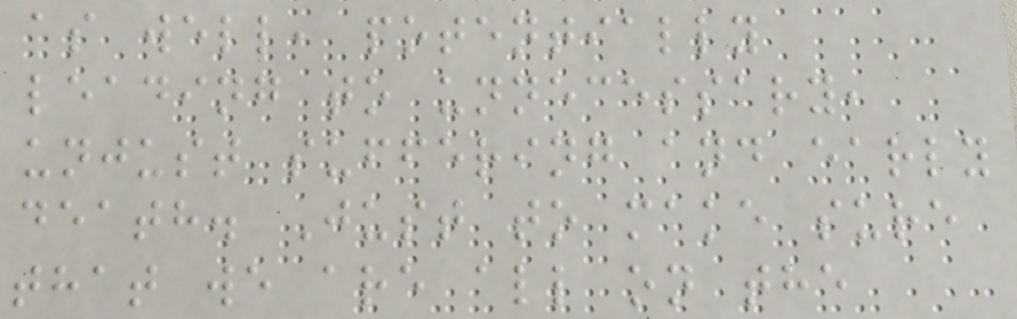as well, potentially
leading to unnecessary,
unjust suffering and early
death. Just to make sure
that we are all on the
